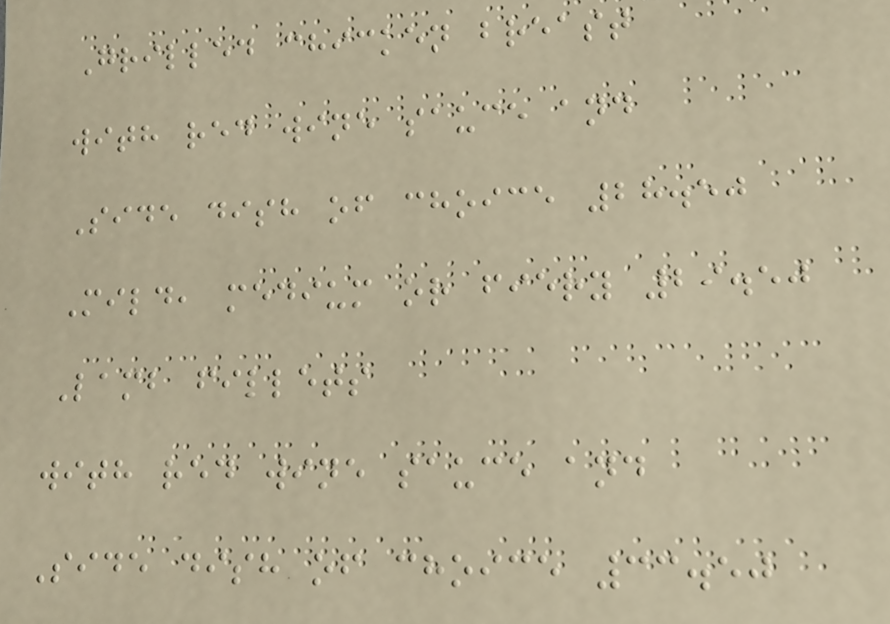Grilled chicken breast
with red wine sauce and
Side dish of choice 28.50
Mild, medium or fiery 29.50
Lamb fillets
with red wine sauce and
Side dish of choice 33.50
